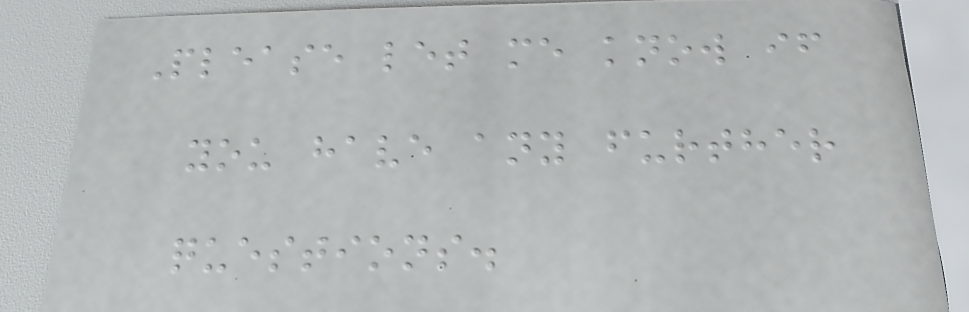Please let me know if
you have any further
questions.
